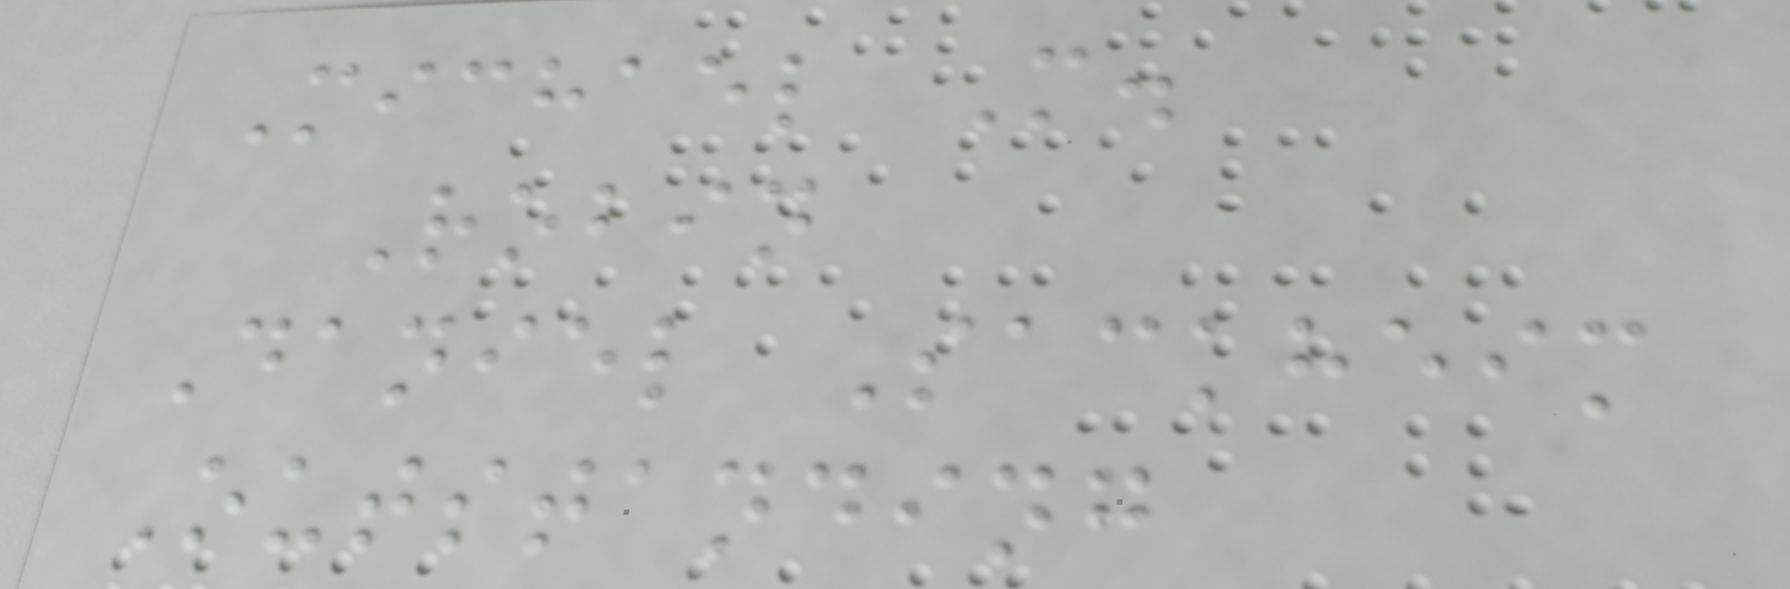Michael M.
Robin
Daniel Sackheim
Outstanding
